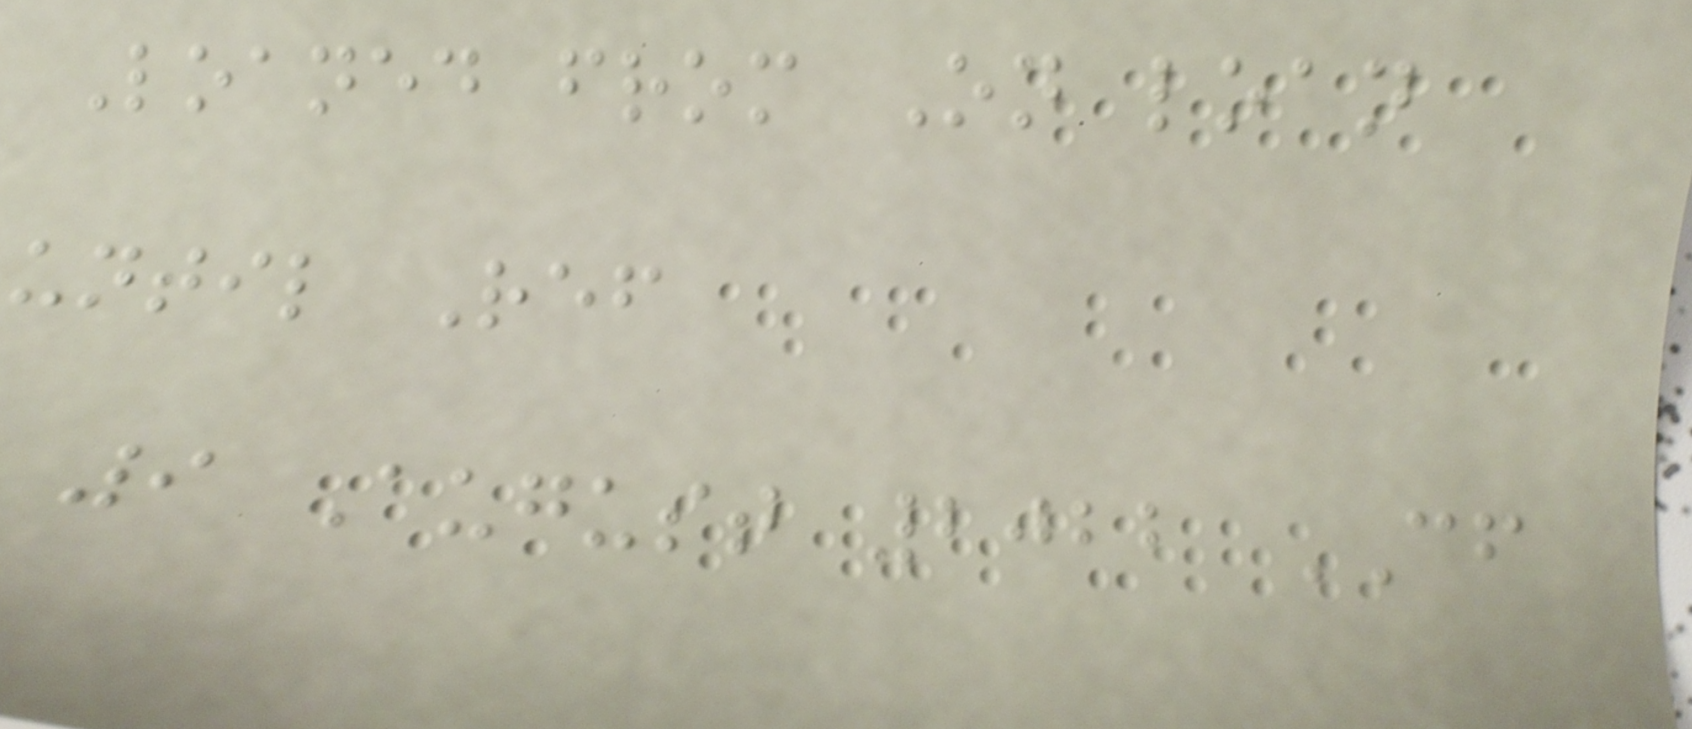Loaned from On loan
until Ref
9 August 2022 CF
